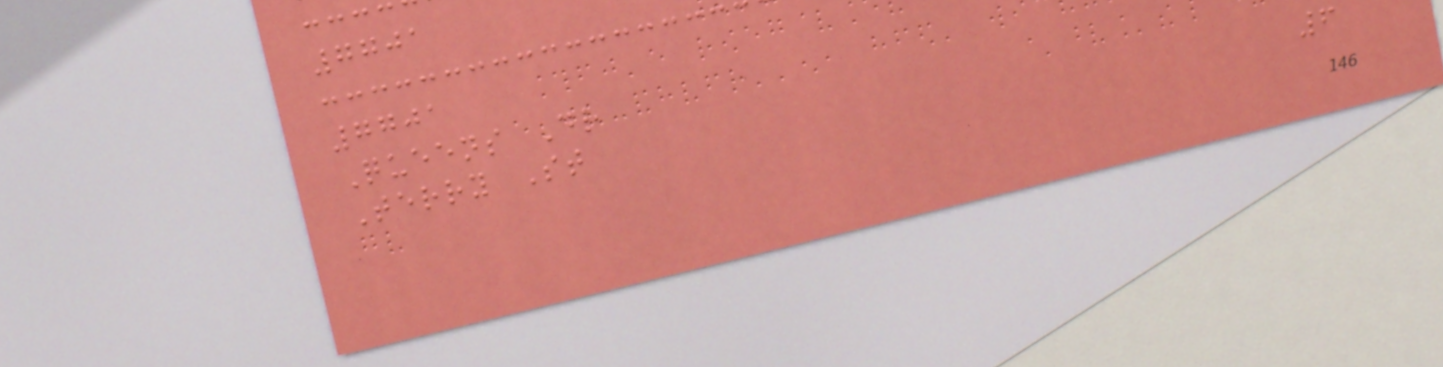7701
7701
Queens Dr
Terry St
6
